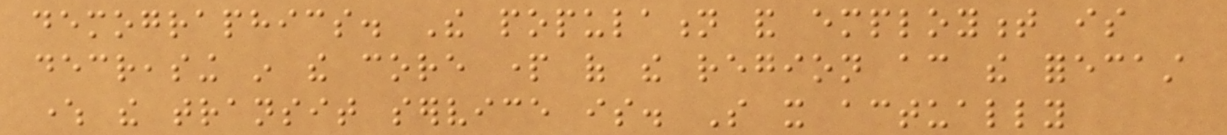demographics. The population and employment is
decreasing in the core part of the region according the forecast
where the transit service is. So it actually
